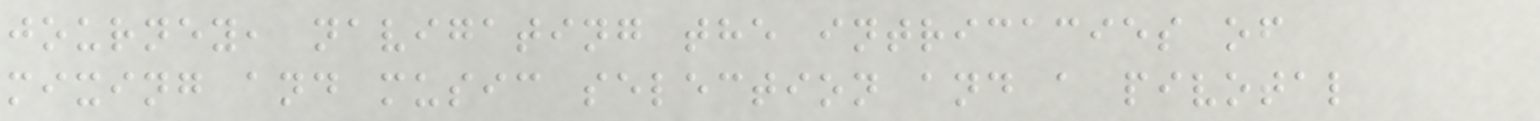journey, navigating the intricacies of
mixing and music selection and a pivotal
